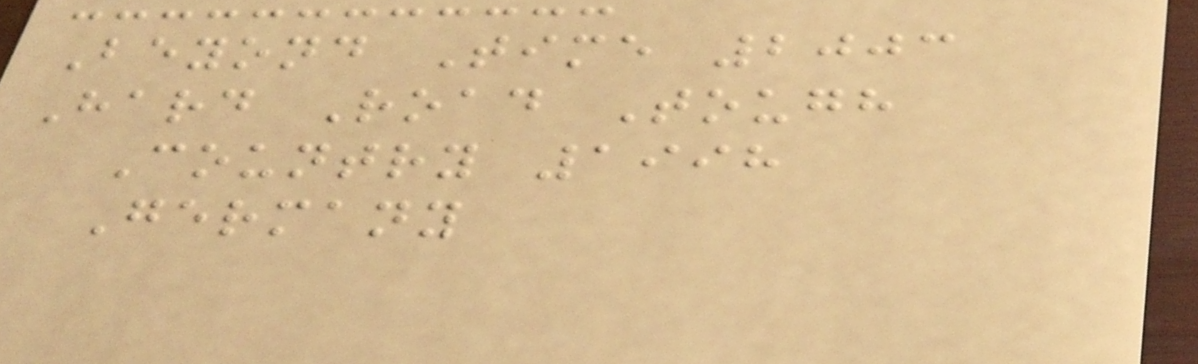Beyond Time 2003
Hard Road Tough
Country 1998
Germany
